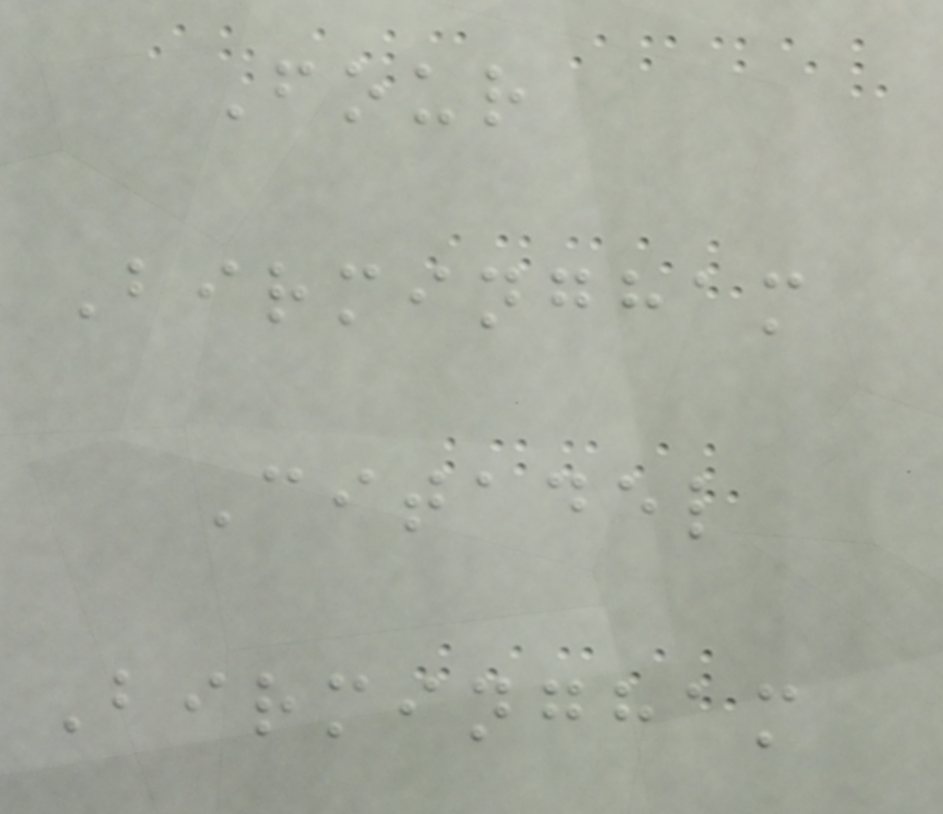Four
Birmingham
Citadel
Birmingham
